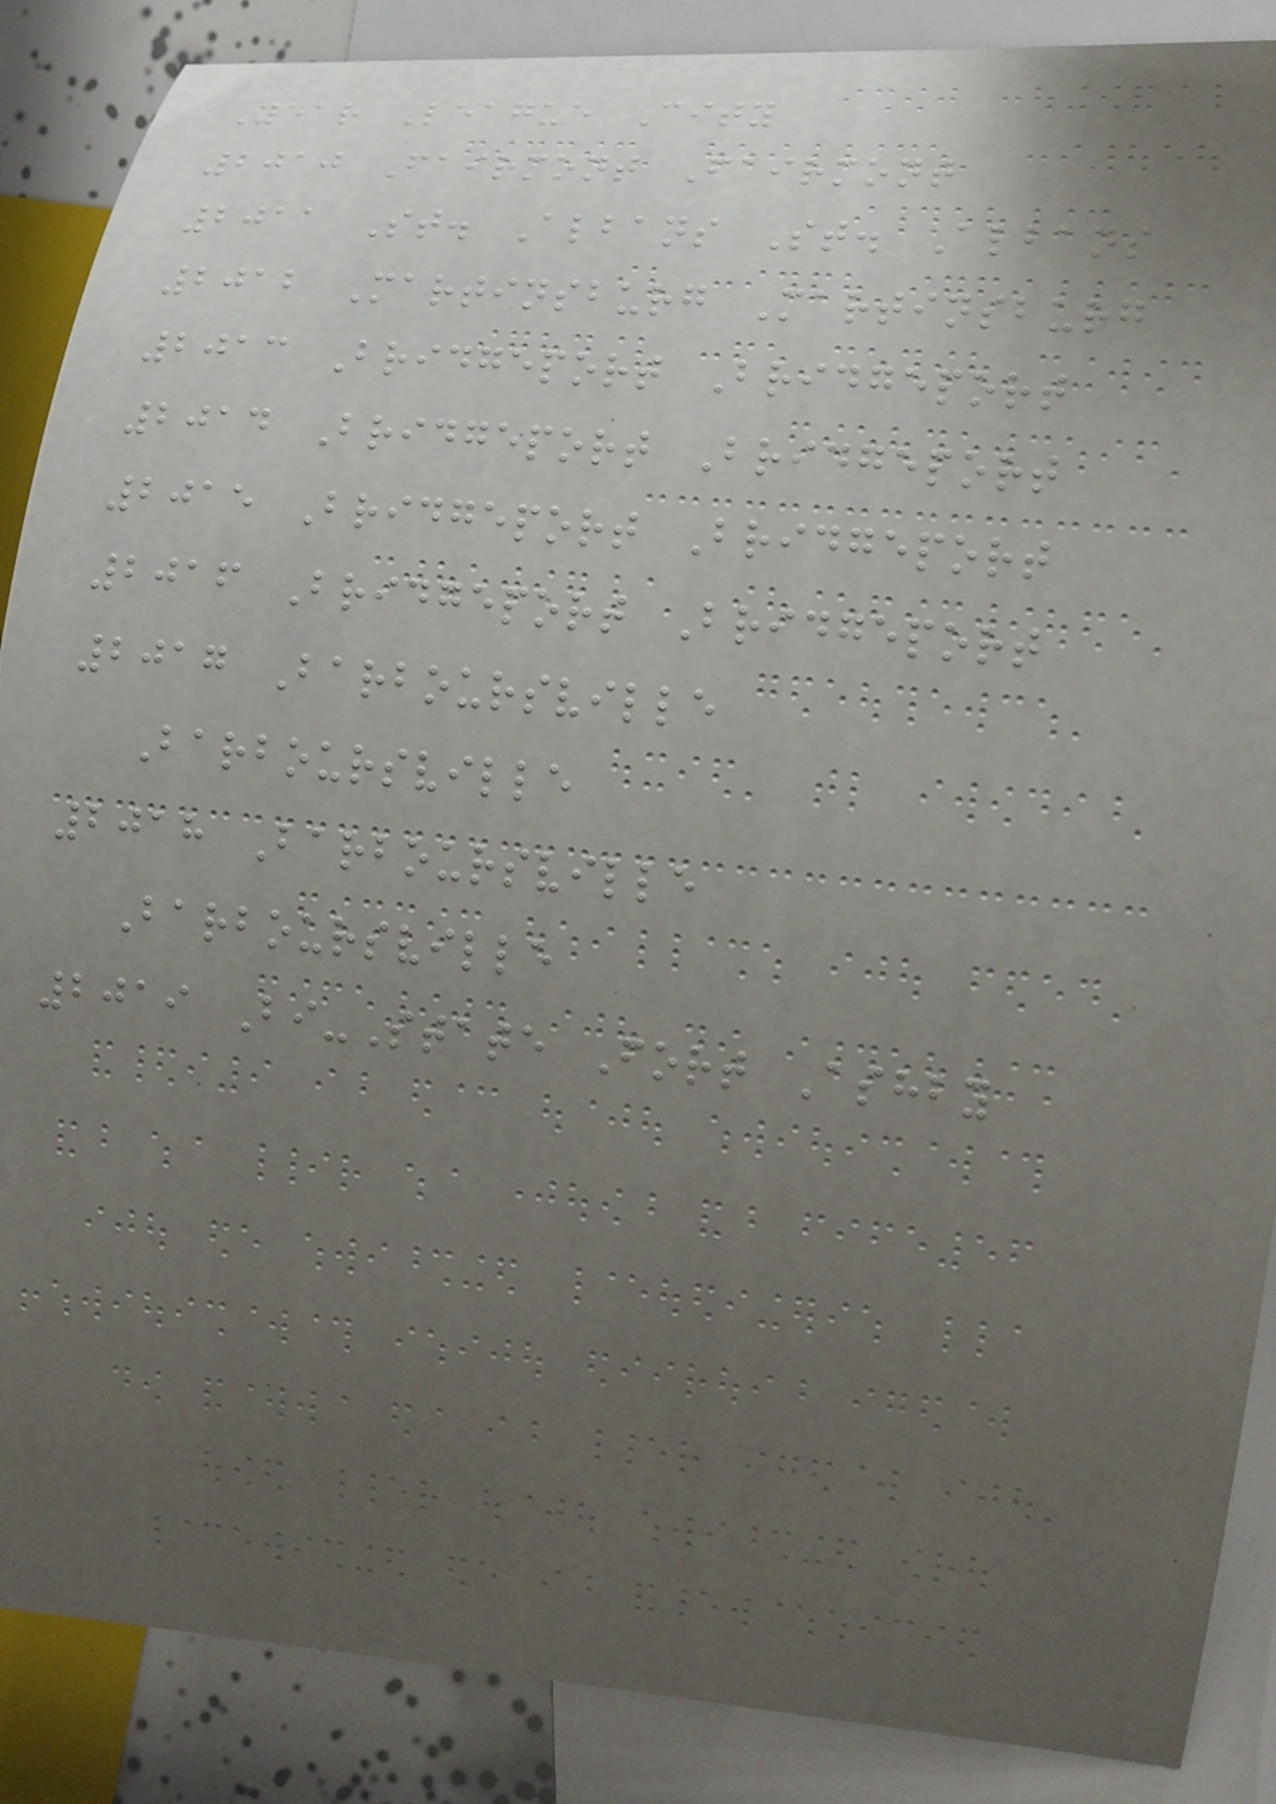Year League City
2010 Fairmont Fairmont
2011 St. Albans St. Albans
2012 Martinsburg Martinsburg
2013 Bridgeport Bridgeport
2014 Bridgeport Bridgeport
2015 Bridgeport Bridgeport
2016 Bridgeport Bridgeport
2017 Barboursville
Barboursville
2018 Barboursville
Barboursville
2019 Bi-State Fort Ashby
